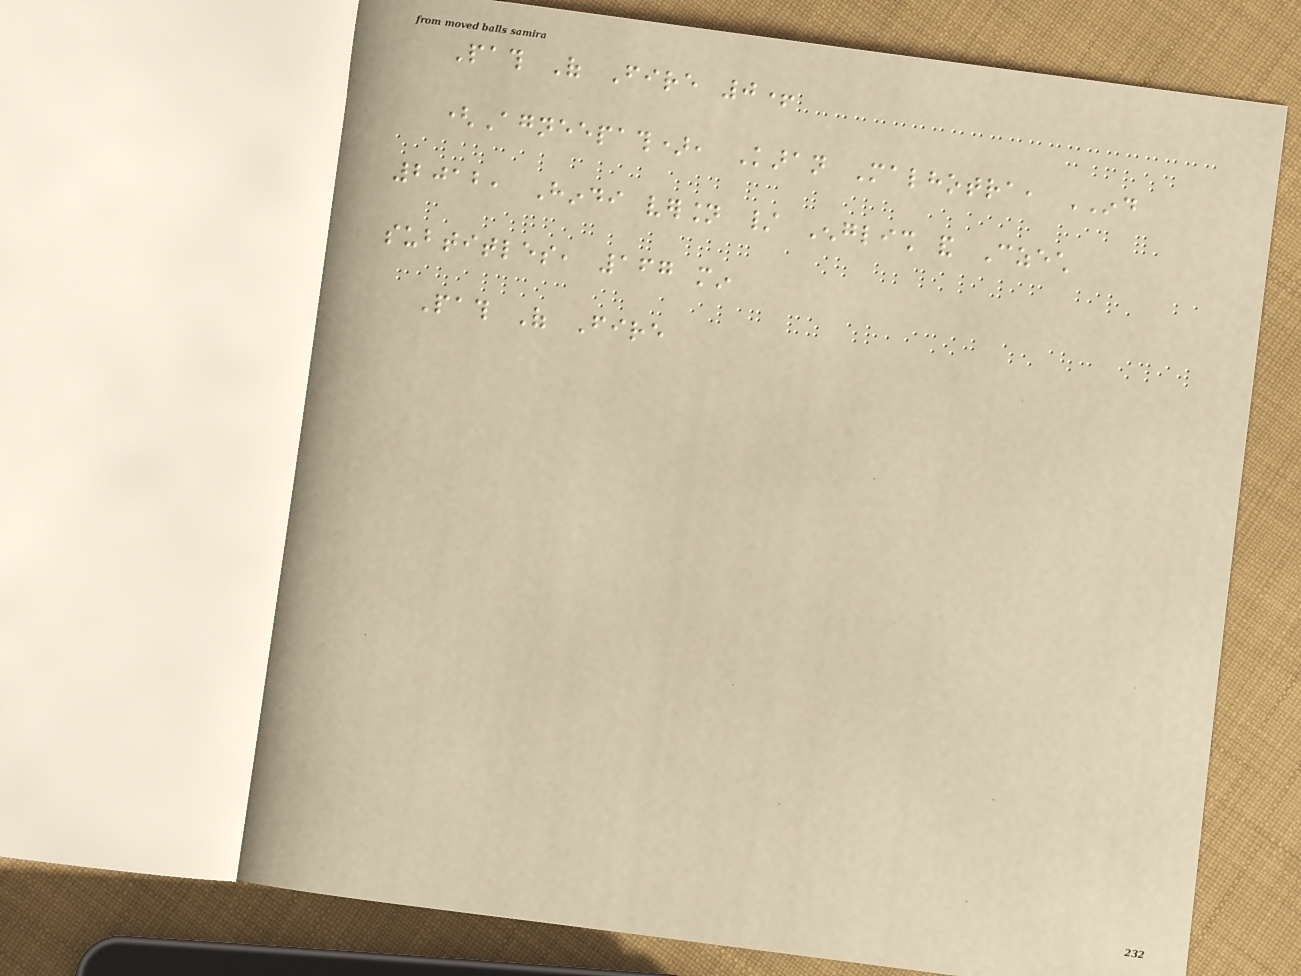Path Of Fire 0+
(Agneepath), Karan Malhotra, IND
2012, Hindi version / English and Czech
subtitles, 167 min
Path Of Fire
